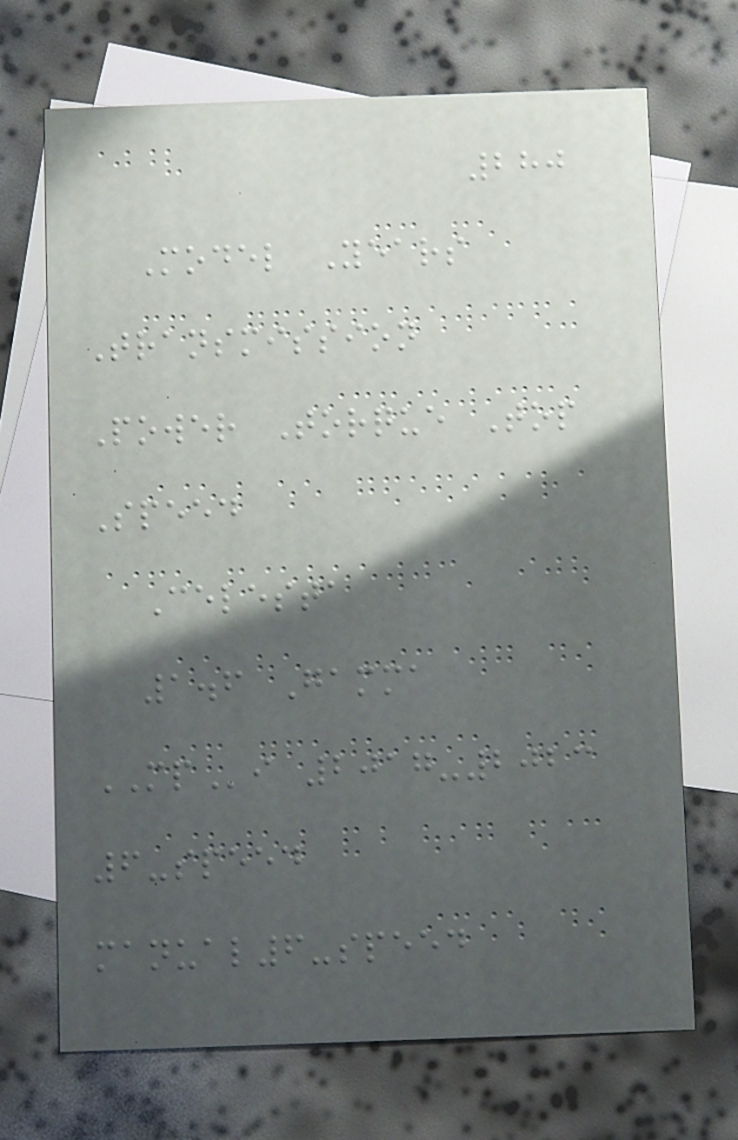280
Model Years
Transmission
Power Torque Top
Speed
Celesta
1.6 Gamma
MPi 2017-2023
6-speed
manual6-speed
